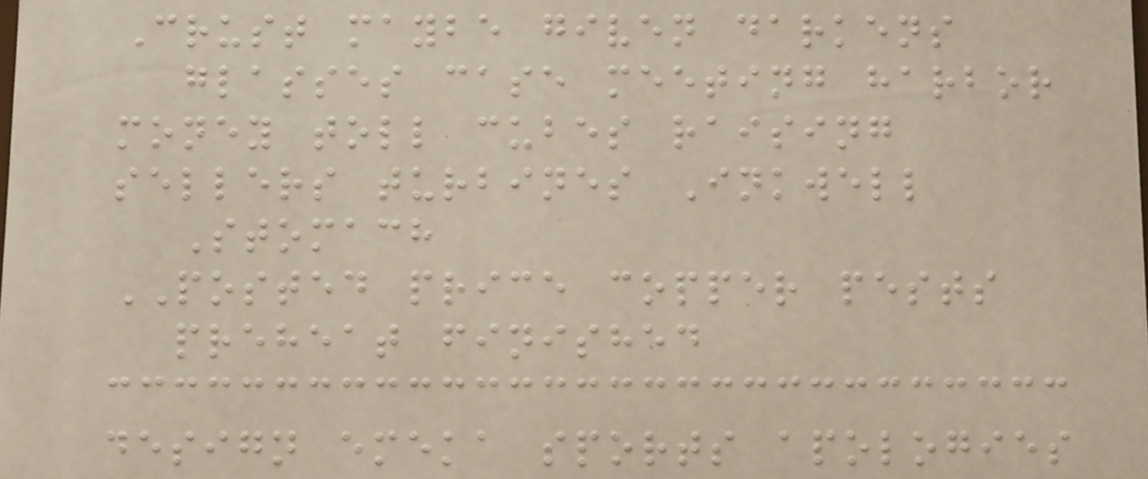Crust maybe given darkens
glasses case meeting harbor
money toll cubes raising
sellers turbines Inkwell
Stomach
POSTED price copper pests
preheat finished
design emeka sports apologies
